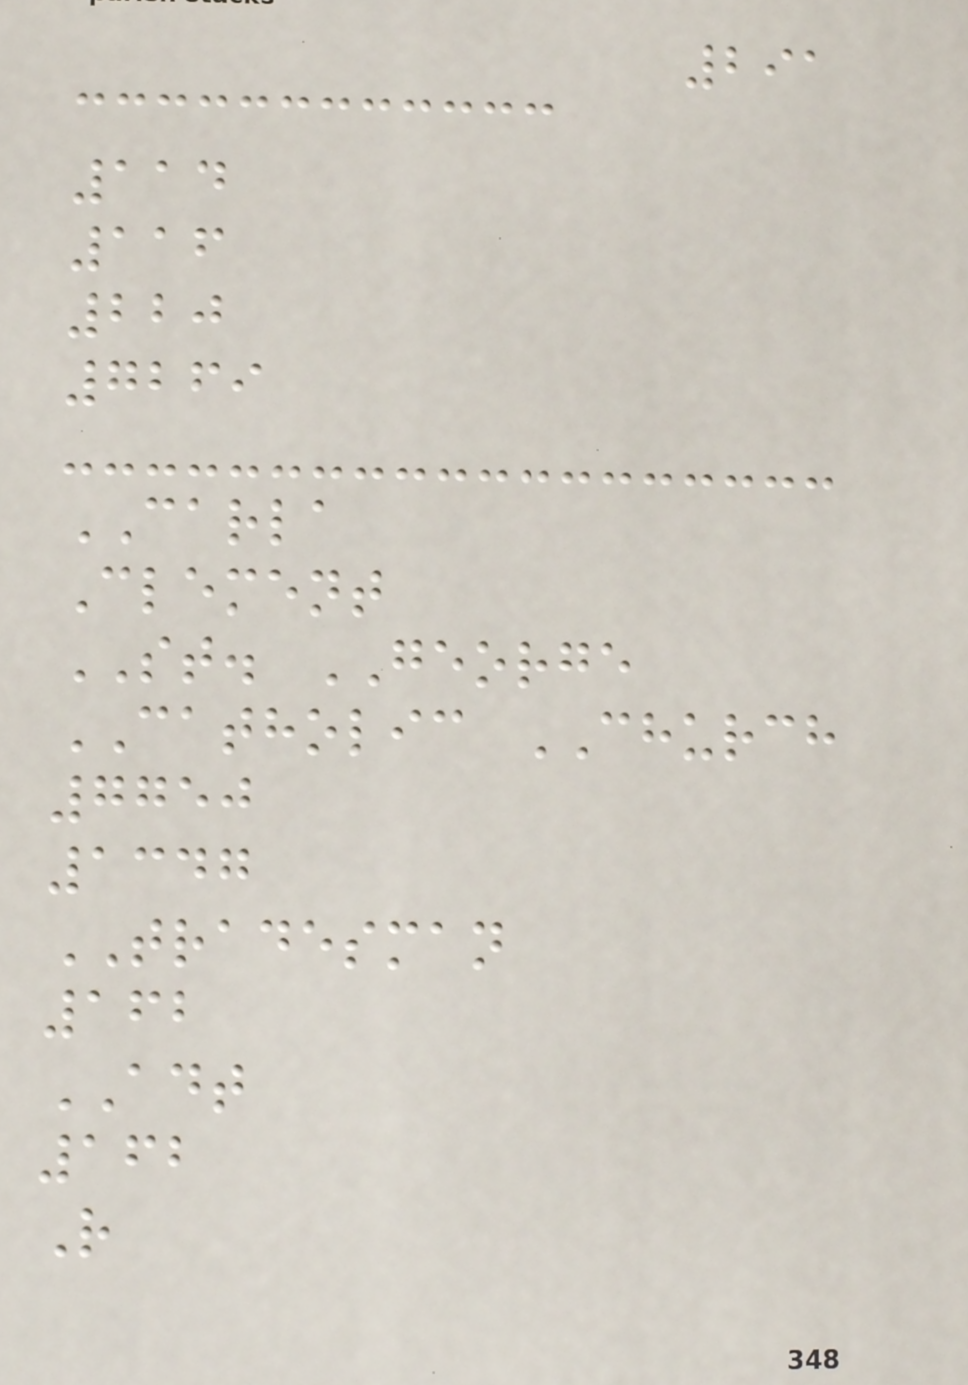291
114
116
220
7269
CARLA
Clement
ST. GEORGE
CATHOLIC CHURCH
7750
1347
TRADESMAN
162
ADT
162
R
